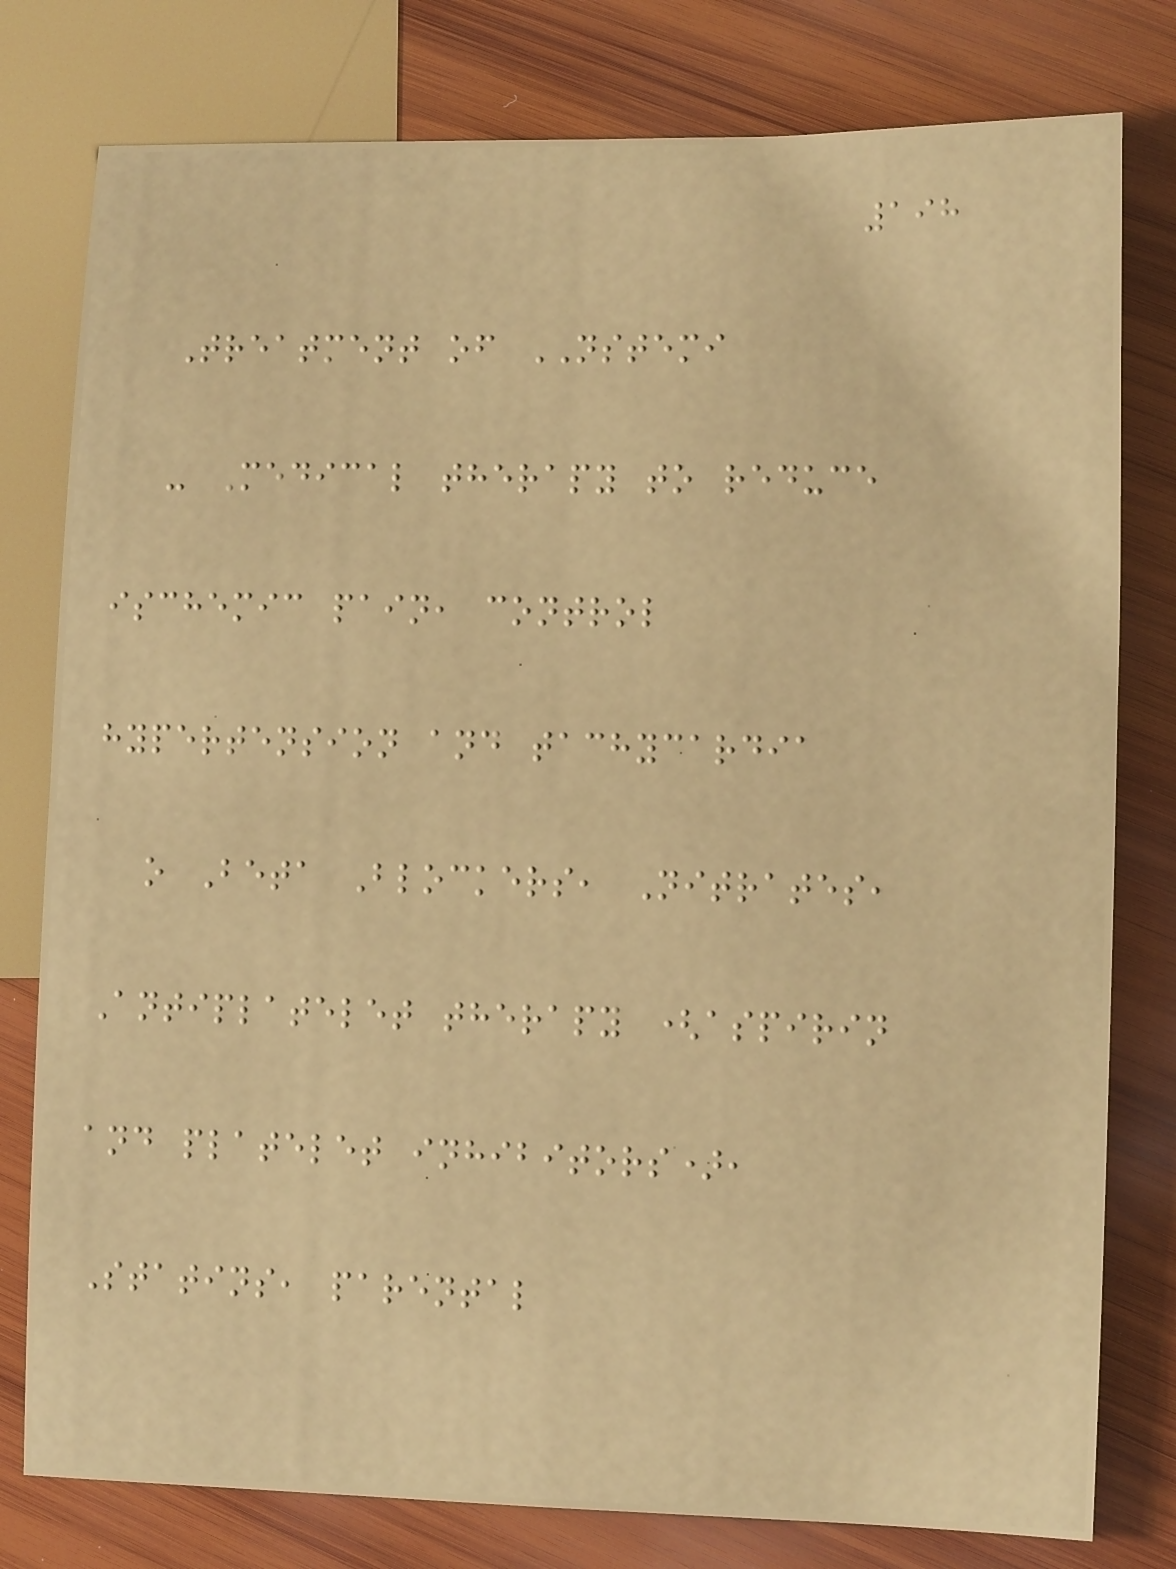198
Treatment of NSTEMI
- Medical therapy to reduce
ischemic pain, control
hypertension and tachycardia
o Beta Blockers, Nitrates,
Antiplatelet therapy (aspirin
and platelet inhibitors),
Statins, parental
